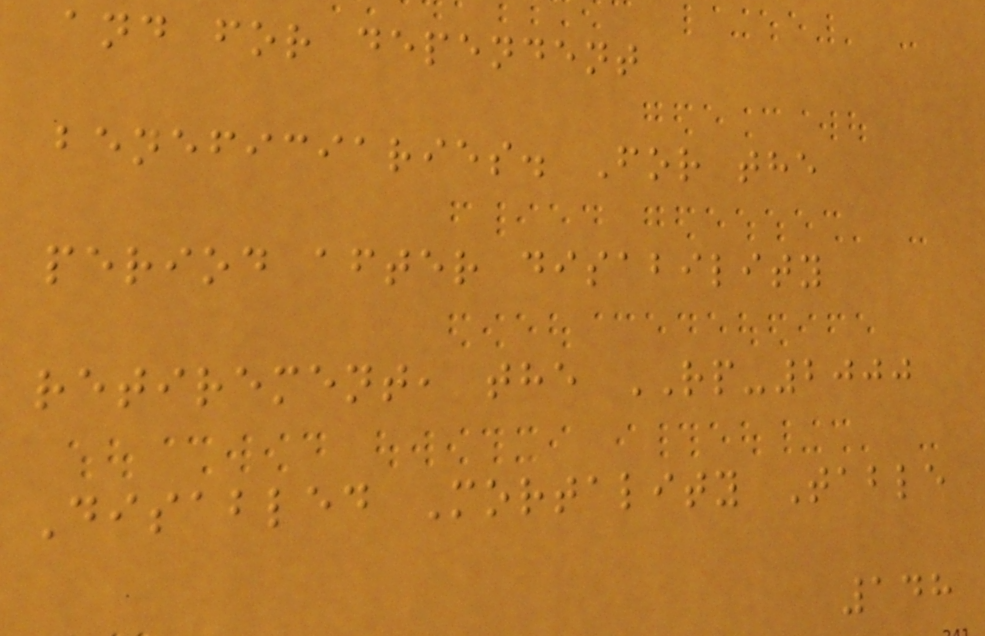and for dependent
beneficiaries. For the
period after disability
retirement, the RP-2000
Disabled Mortality Table
148
